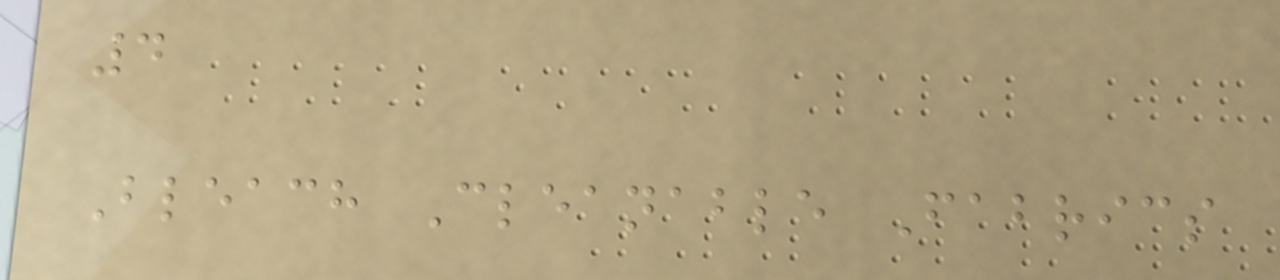4
Bleach Cleanable Fabrics
